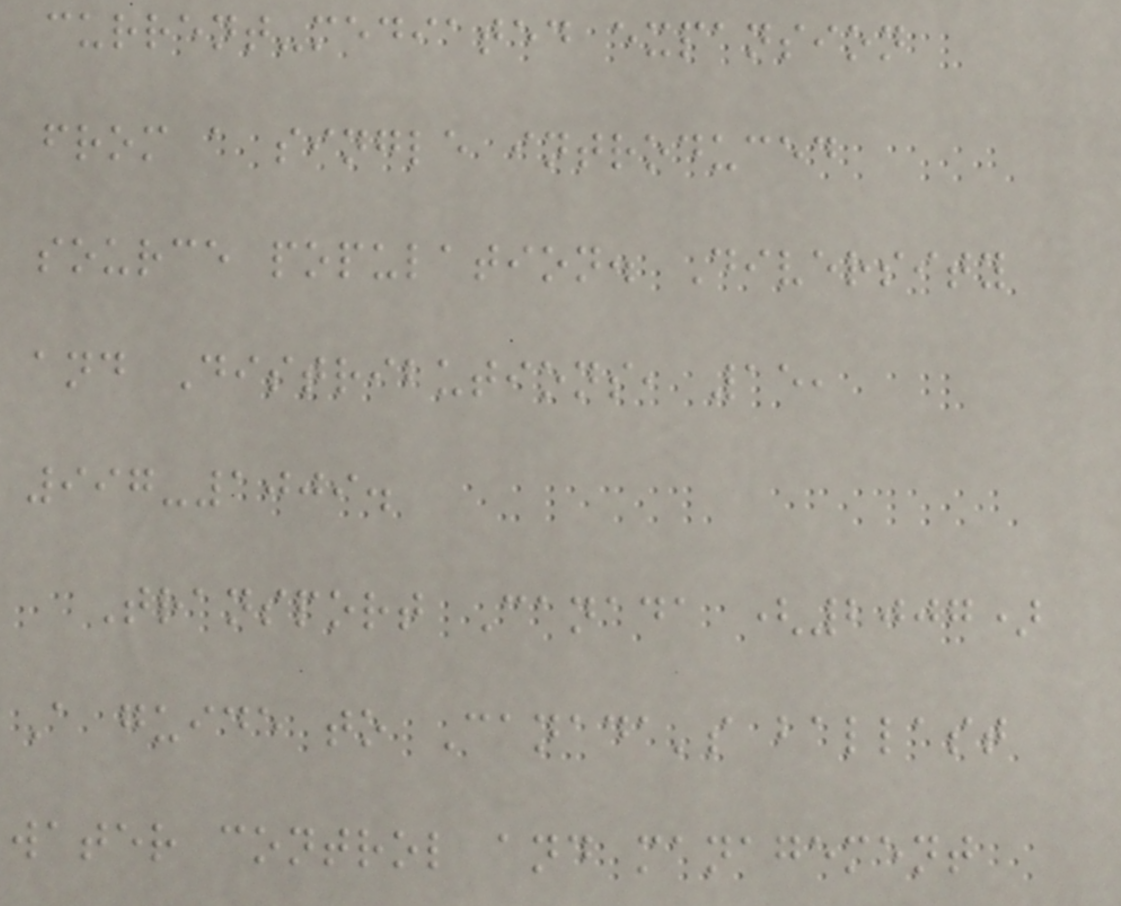current-mediated expansion
from a single introduced
source population. Diversity
and Distributions, 15,
997-1009.
Transport Canada (2007)
A guide to Canada's ballast
water control and management
